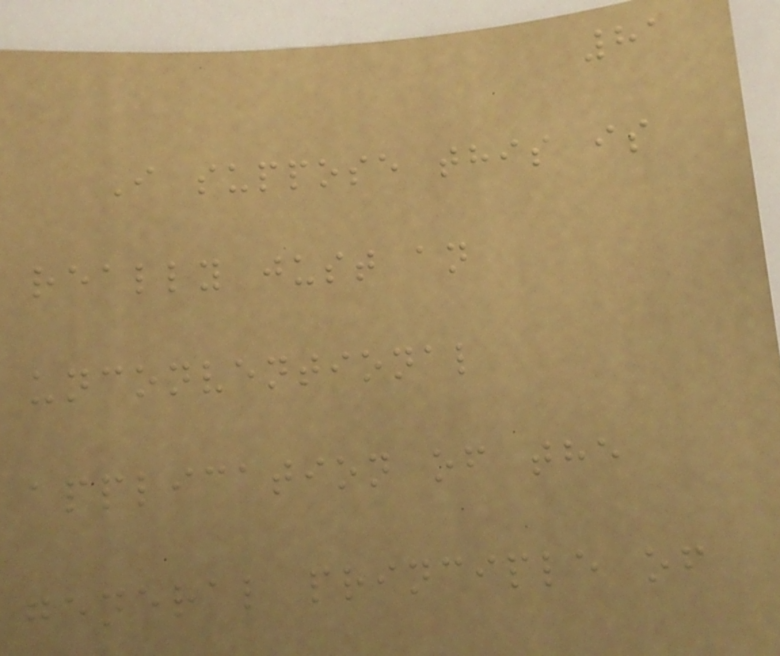81
I suppose this is
really just an
unconventional
application of the
general principle of
